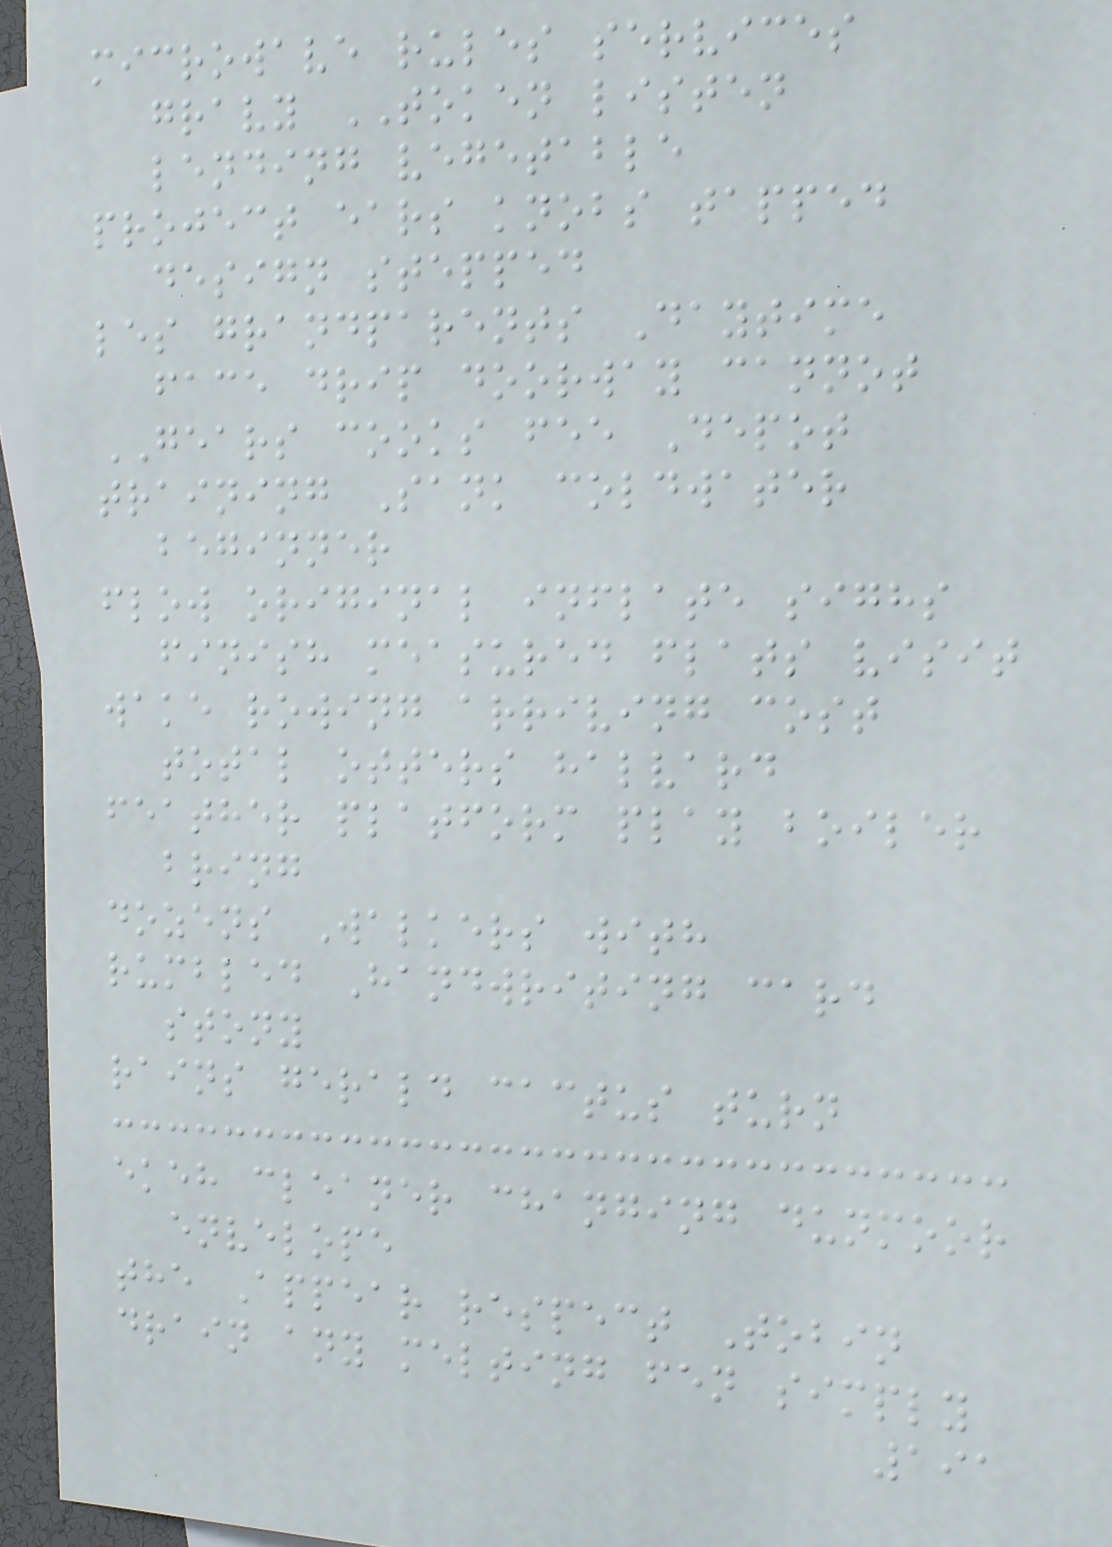microwave rules services
gravy TOKEN listen
lending vegetable
project ears knobs tapped
design stepped
les grandparents Daytime
face drip doorway cannot
GEARS cooks fee Depot
training Sank coldwater
beginner
flow original inflate sighs
finish measured flats visit
wake rowing arriving cost
total otters halvard
feather platform play boiler
bring
dozens Walkers with
rumbled Handwriting card
stony
rains gerald cactus turn
ekeh cleaner changing dunmoor
envelope
the Appear respect Tobin
drain any melting fen simply
191
